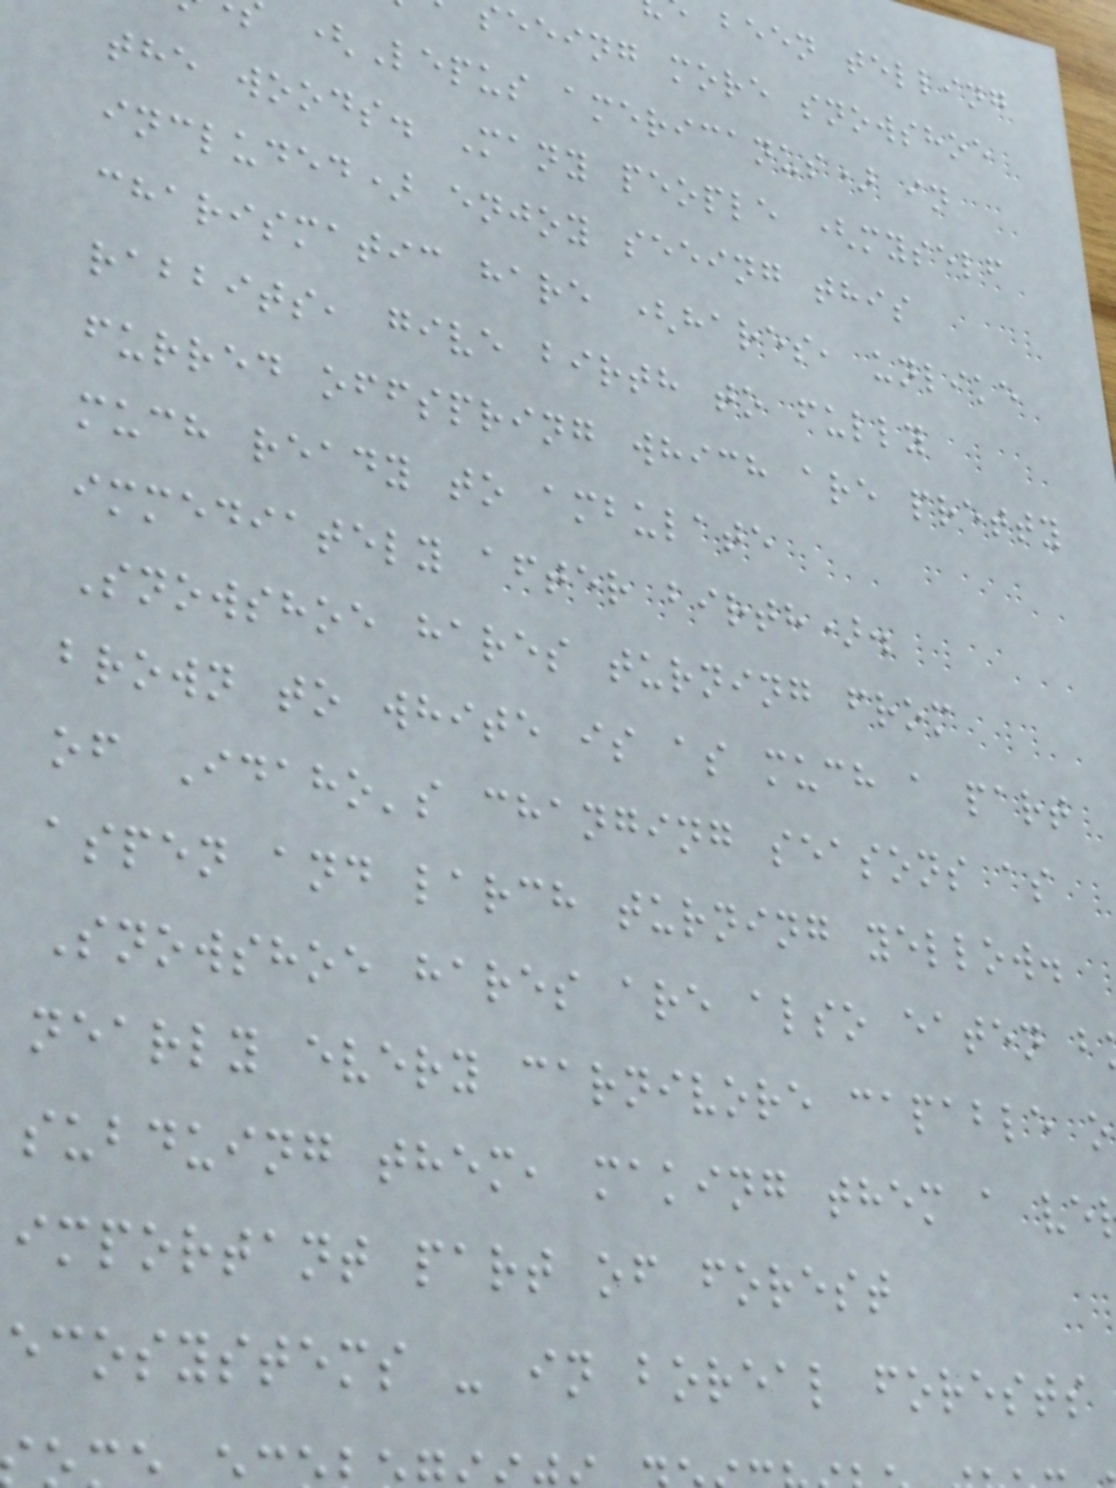been telling
seeing more snowshoe
(Lepus americanus) in
the woods. Many people (myself
included) enjoy seeing this
charismatic hare (hares, unlike
rabbits, give birth to fully
furred offspring which are pretty
much ready to ambulate
immediately after birth).
Snowshoe hares turning from
brown to white is as much a part
of Idaho's changing seasons as
aspen and larch turning yellow.
Snowshoe hares are also eaten b
nearly every carnivore capable o
subduing them, making them a ve
important part of forest
ecosystems - in boreal forests
